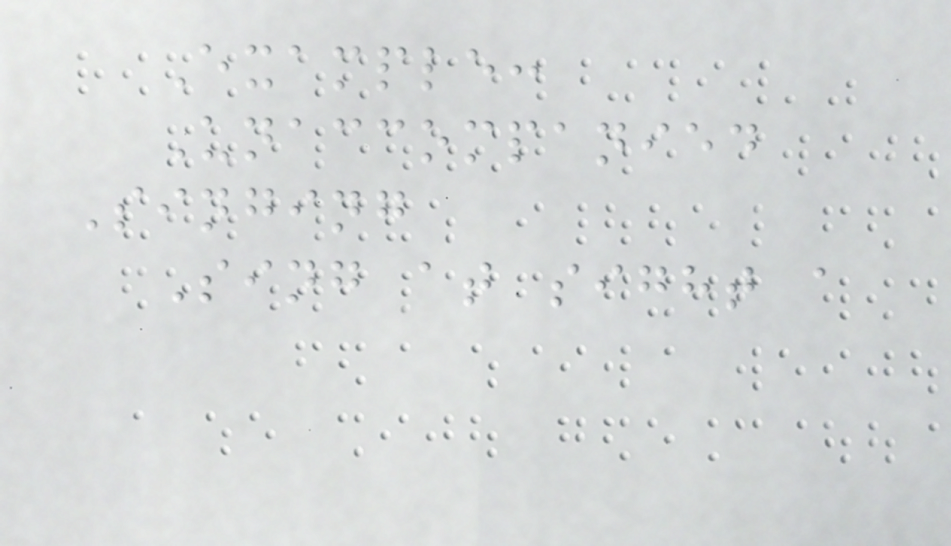Example:
Unaccompanied
Singing
Sing at sight a
